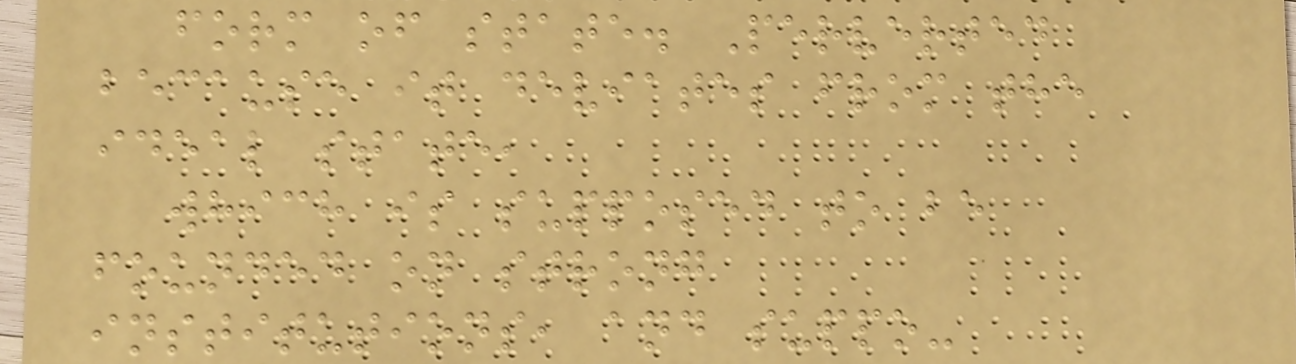form of state. Perverted
because it deviates from the
ideal state,
which is supposed to be
founded on strong
institutions, and suppo-
